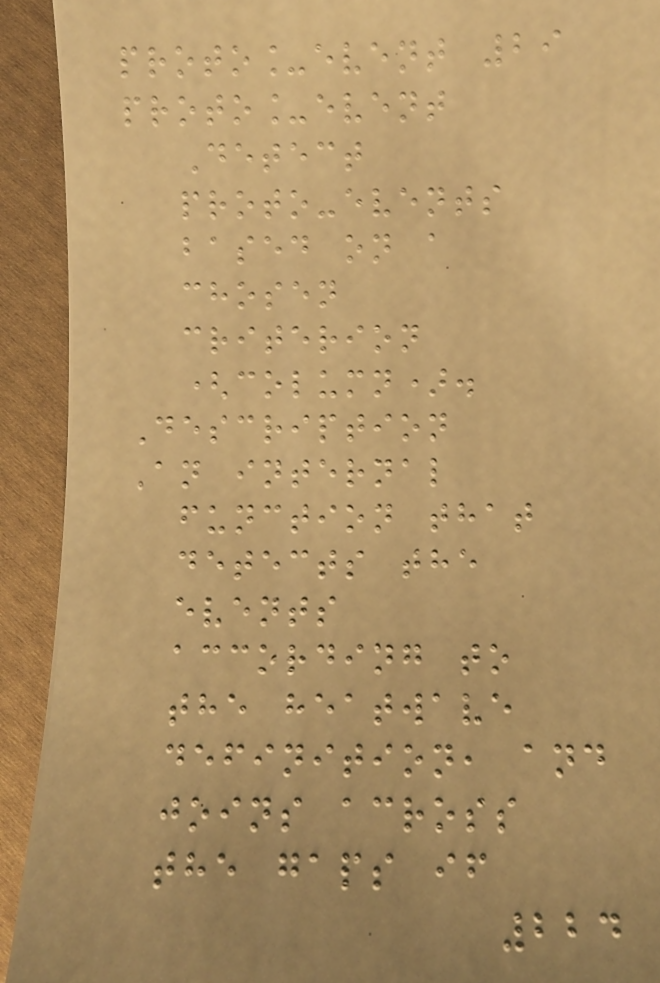proto_event 29
proto_event
Detect
proto-events
based on a
chosen
criterion
(column).
Description
An internal
function that
detects the
events
according to
the heatwave
definition, and
joins across
the gaps if
224
